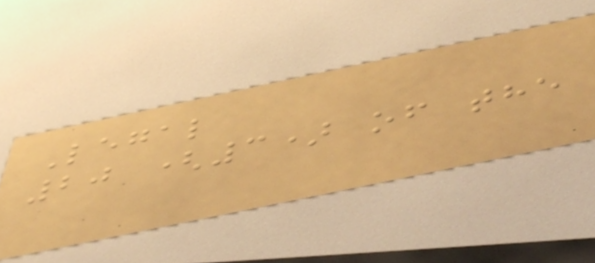Legal
20 (3) of the
